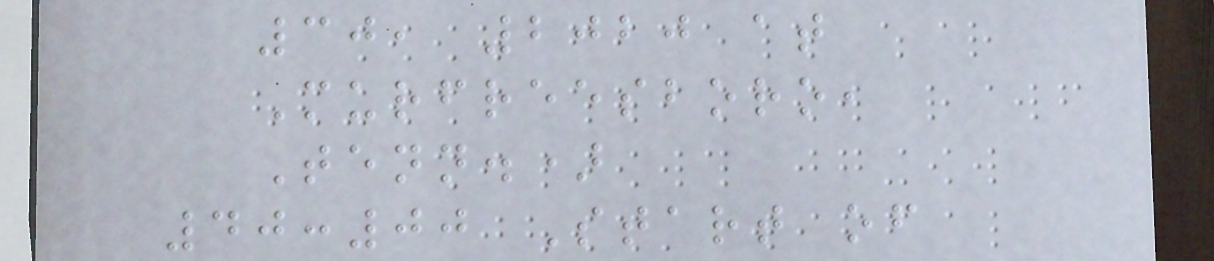30, 2020 at
Murfreesboro,
Tenn.)
40:00 Start of
